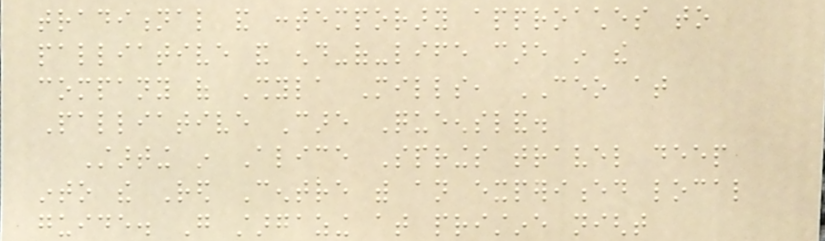traditional and contemporary approaches to
palliative and end-of-life care in the
company of Shyla Mills, CEO at
Palliative Care Queensland.
Starting in Alice Springs travel deep
into the Red Centre with an experienced local
guide. Go stargazing at pristine night
